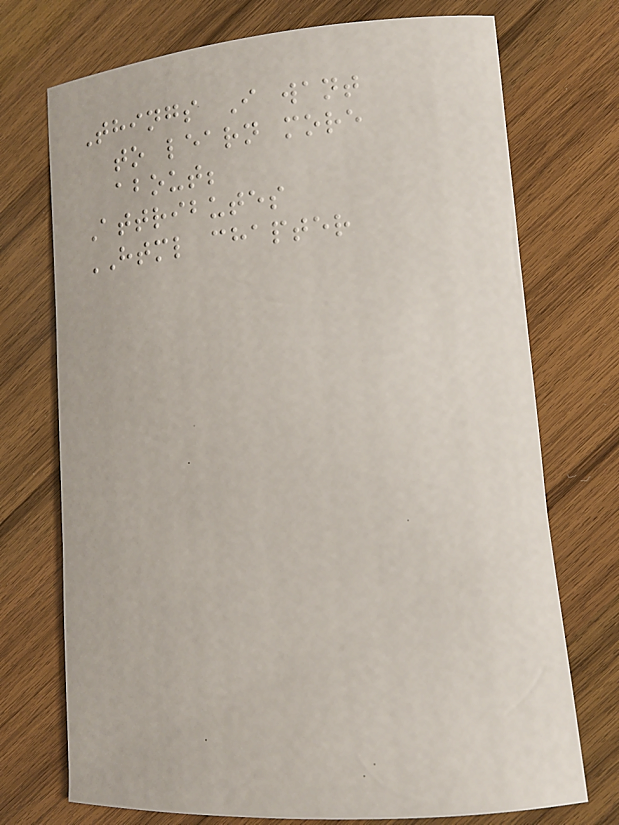Things I want
to learn more
about;
Attributes
HTML chapter
